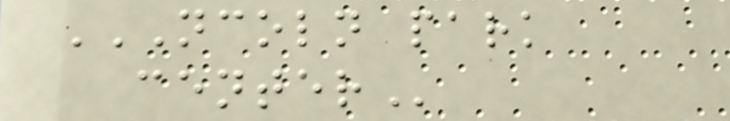NCOLN PARK
CENTER
